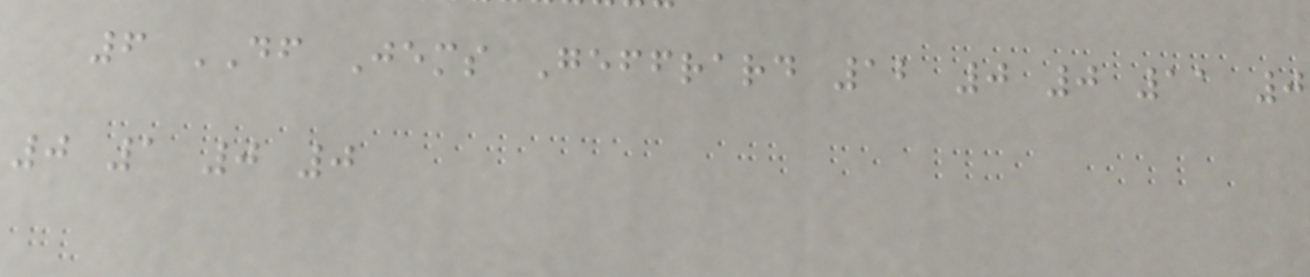6 DF Jems Geffrard 12 0 0 11 0
0 1 0 0
